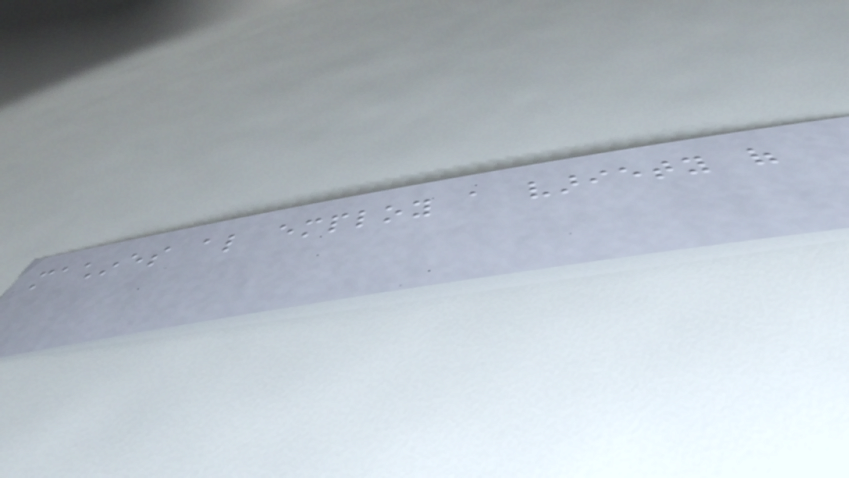machines also employ a variety of
